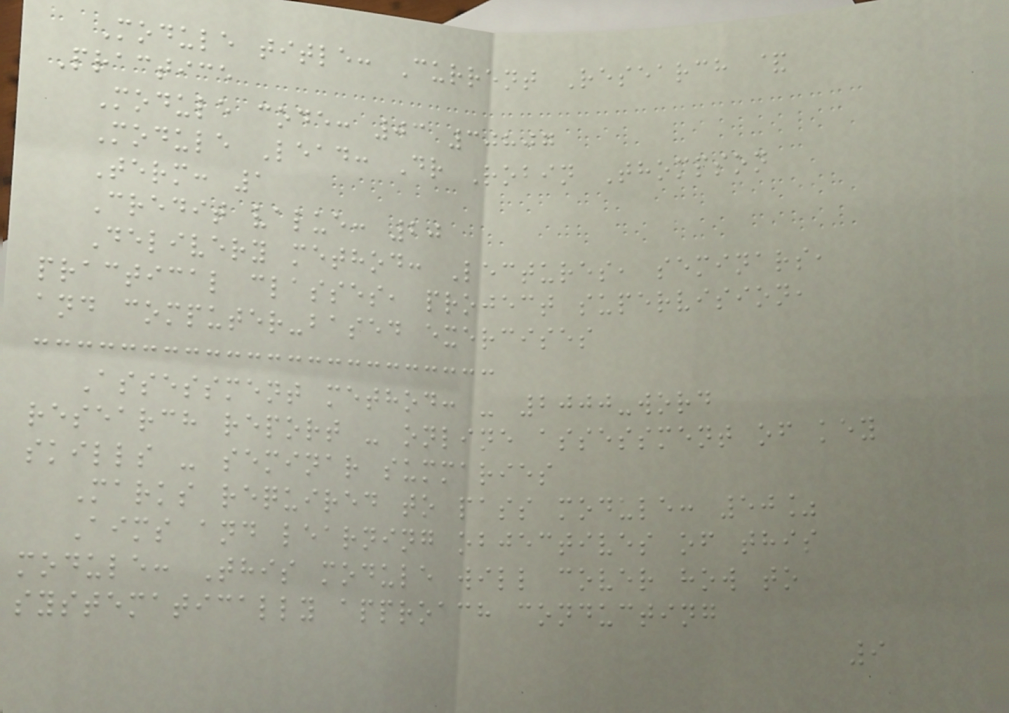Module title: Current Research &
Practice
Module code: 03 30807
Module Lead: Dr Robin Thompson
Term: 1
Credit value: 20
Delivery method: Lectures, seminars,
practical classes, project supervision,
and computer-based exercises
Assessment method: - 2000-word
research report - online assessment of key
skills - seminar summaries
Marks required to pass module: 50%
Aims and learning objectives of this
module: This module will cover how to
systematically approach conducting
9
